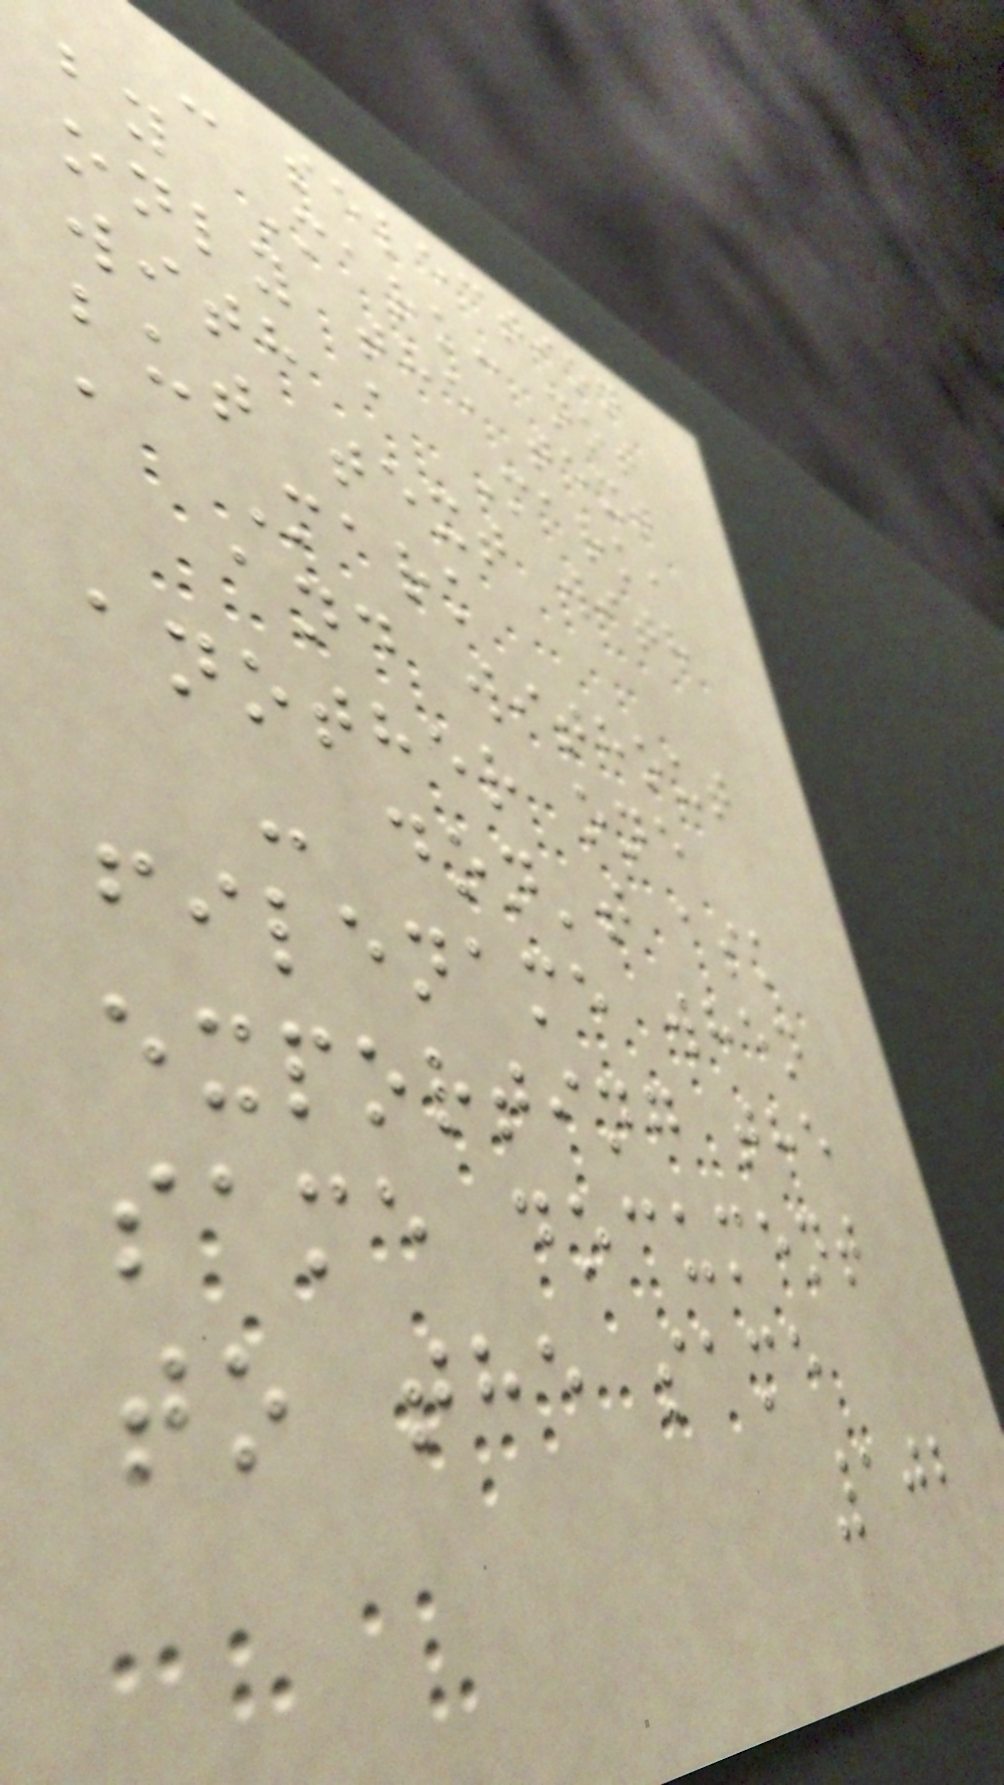- selection
by Mark: not
only the text
with a Mark,
but text with
a Mark
and without
another one
- don't ask
filename when
exporting the
same document
to the same
102
